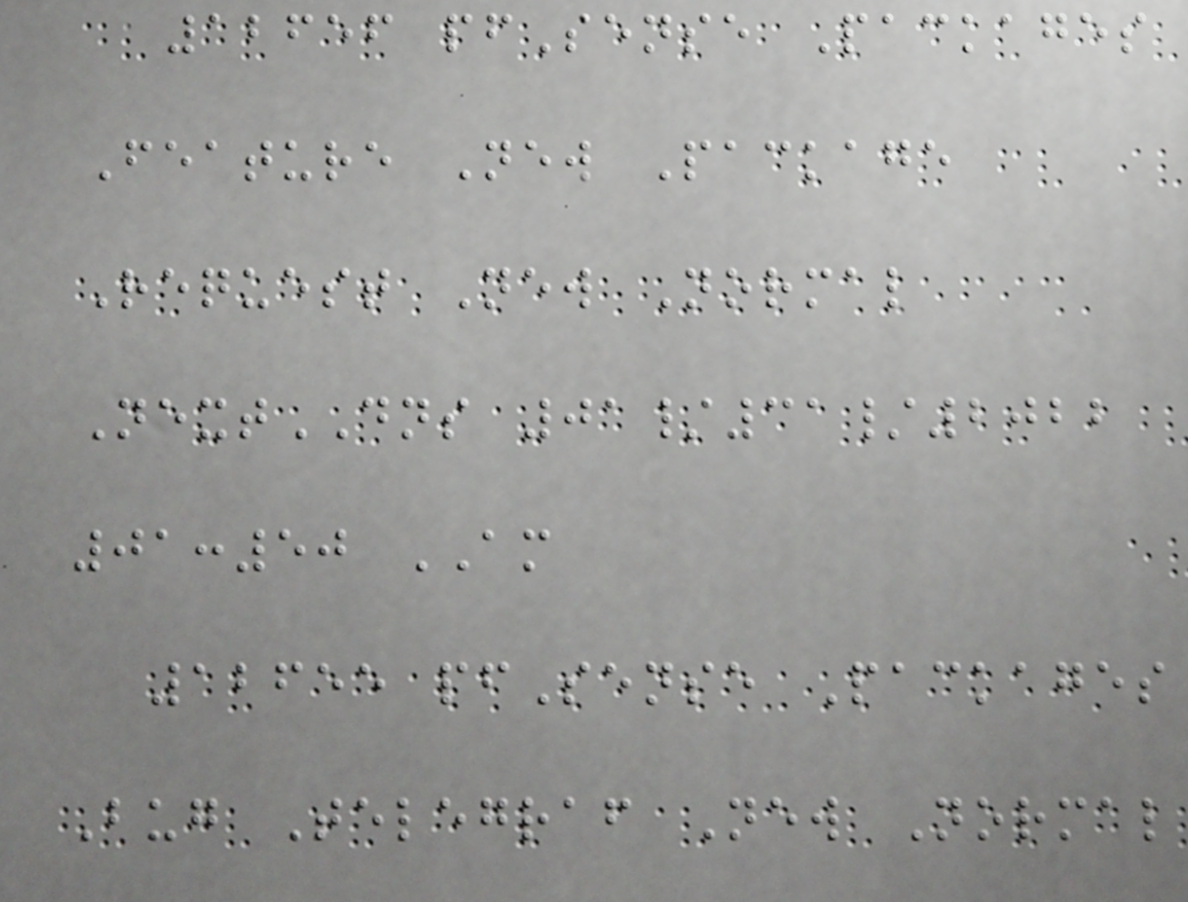12656 pfSense Packages
Feature New Package
Request New Normal
NextDNS 01/31/2022
01:50 AM
12655 pfSense Packages
Bug Telegraf New Normal
